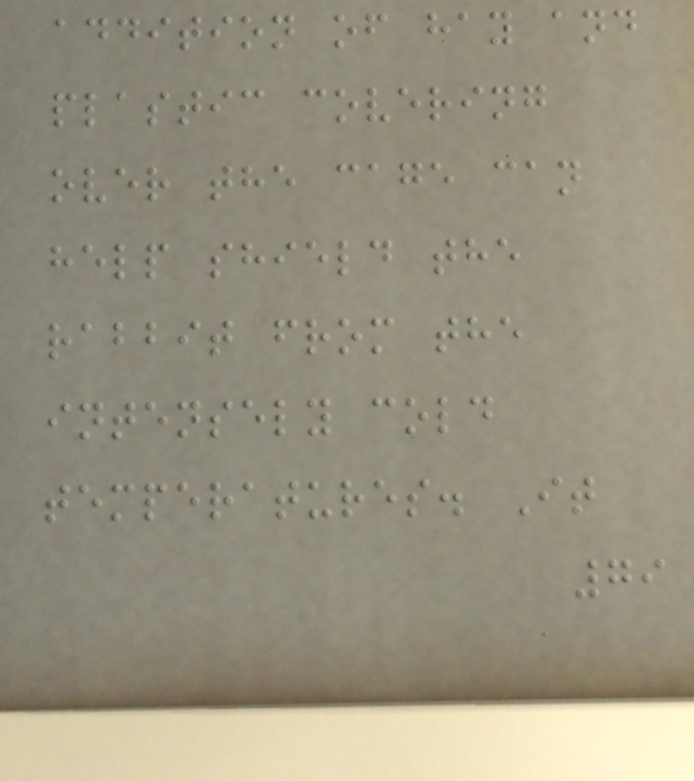addition of hay and
plastic covering
over the cage can
help shield the
rabbit from the
intensely cold
temperatures. It
79
